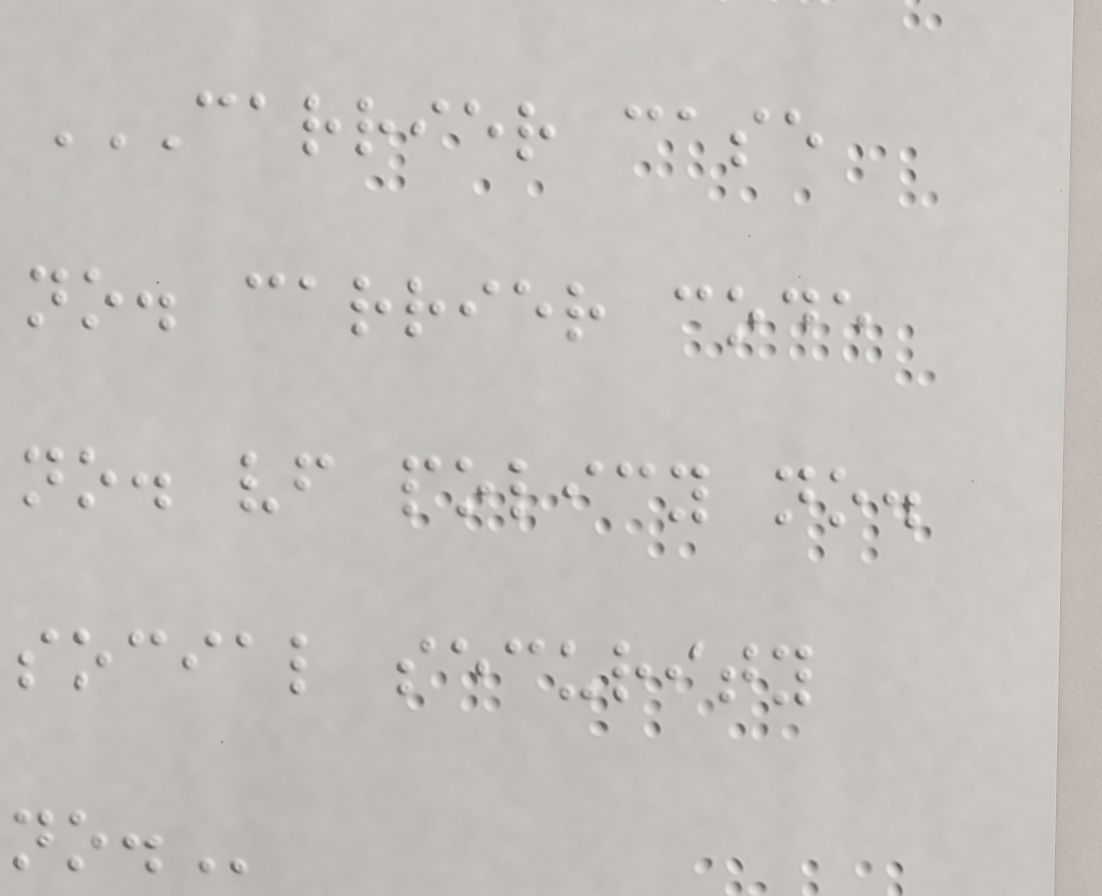CARRIER CASE
NO. CARRIER CODE
NO. VF POLICY NO.
SOCIAL SECURITY
NO.
